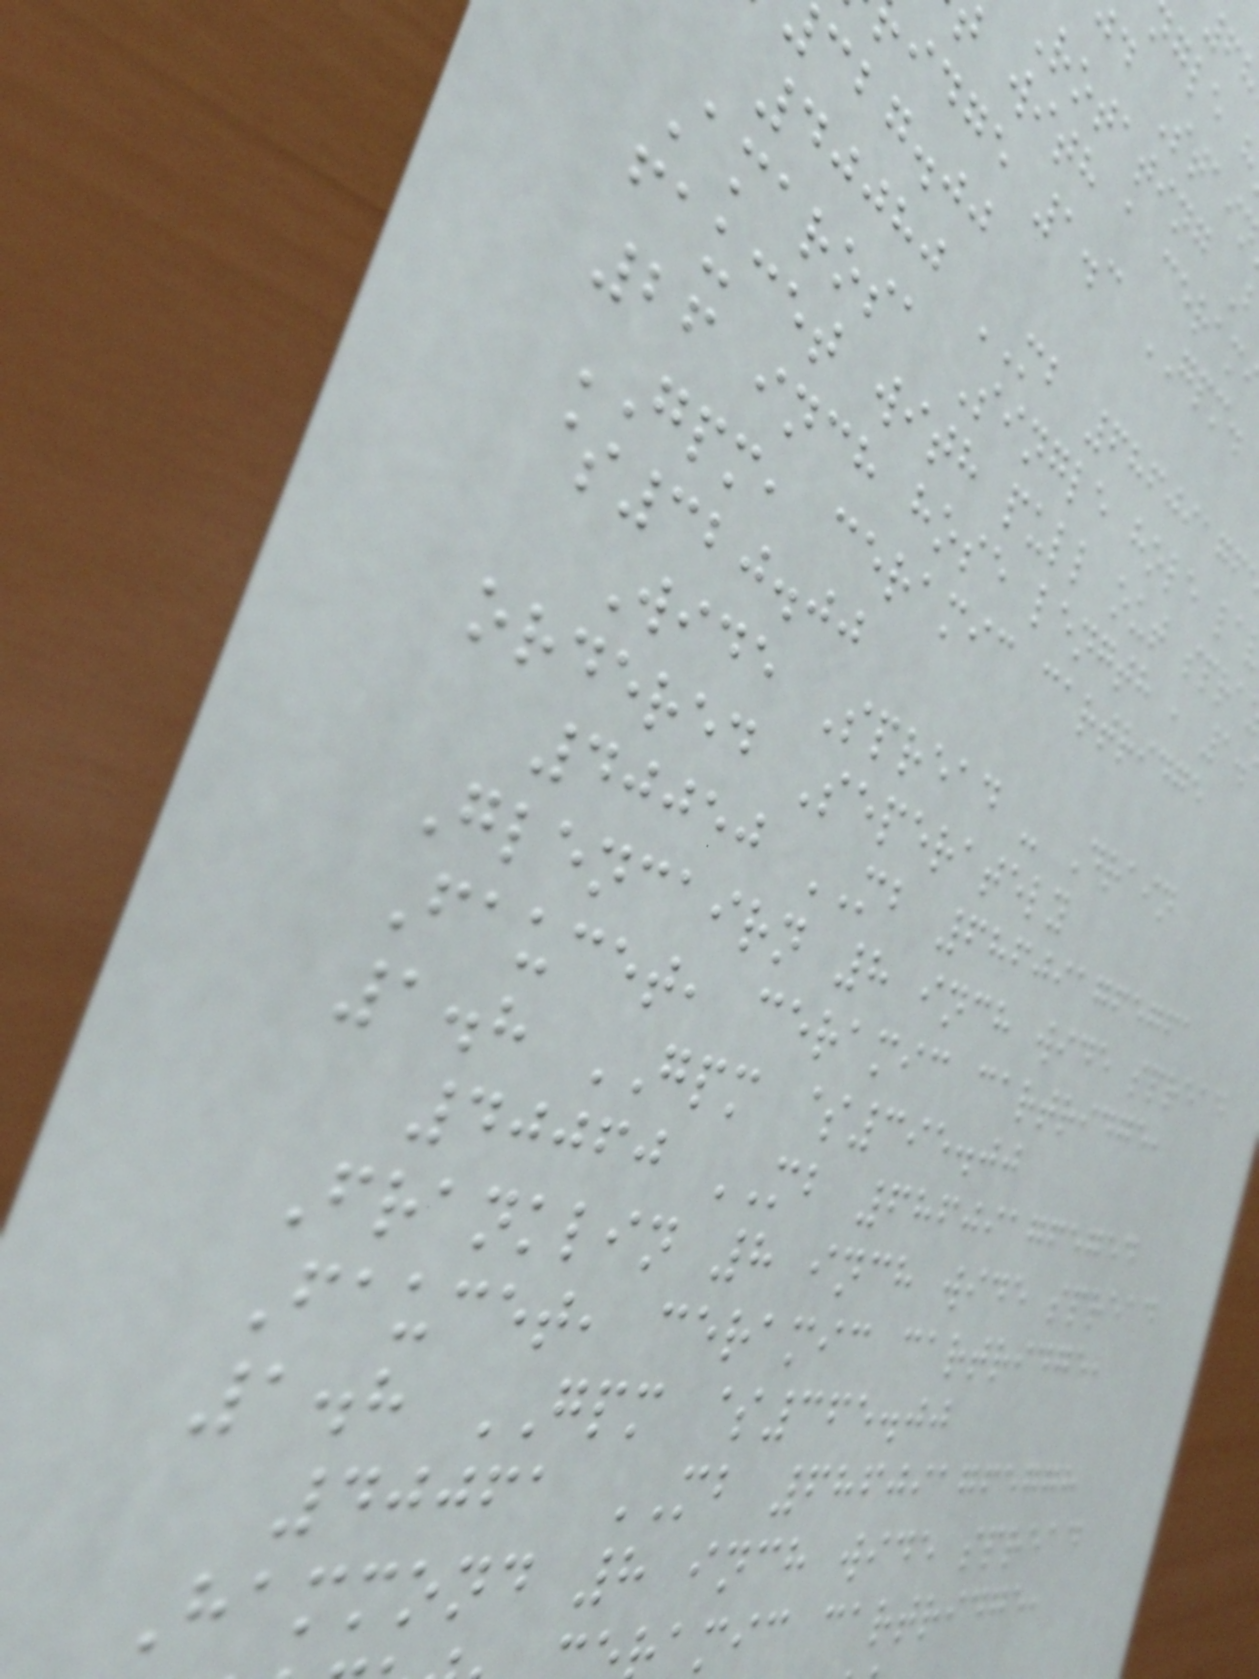d Stai
rotating
with a ceram
idge 1.3 GPM.
cbg.jj
40080 MB 68609176
Amarosa Single hole la
faucet with pull out spra
26 inch hose length , 1.
GPM, ceramic cartridge
$320.00
Wide Spread - Drain
ordered Seperately
40050 MB 686091765761
Glencairn 8 inch wide spread
Faucet, ceramic cartridge,
1.8 GPM $395.00
40060 MB 686091765754
Franklin 8 inch wide spread
Faucet, ceramic cartridge,
1.8 GPM $365.00
40061 MB 686091765778
Hammond 8 inch wide spread
amic cartridge,
